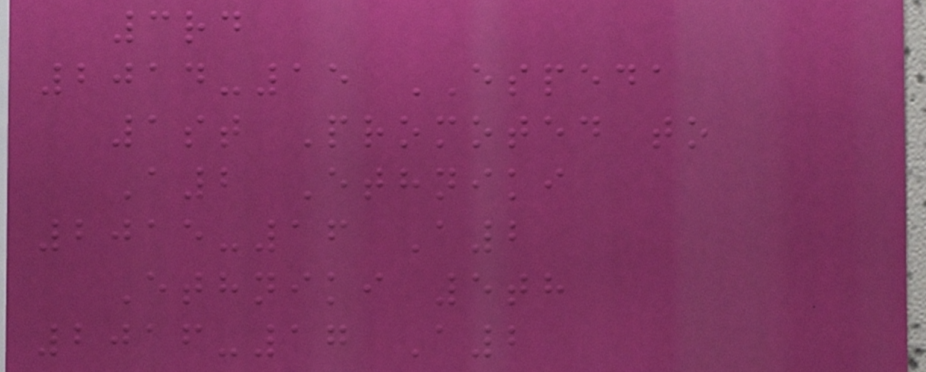3rd
2014-15 ESPEDA
1st Promoted to
A2 Ethniki
2015-16 A2
Ethniki 5th
2016-17 A2
